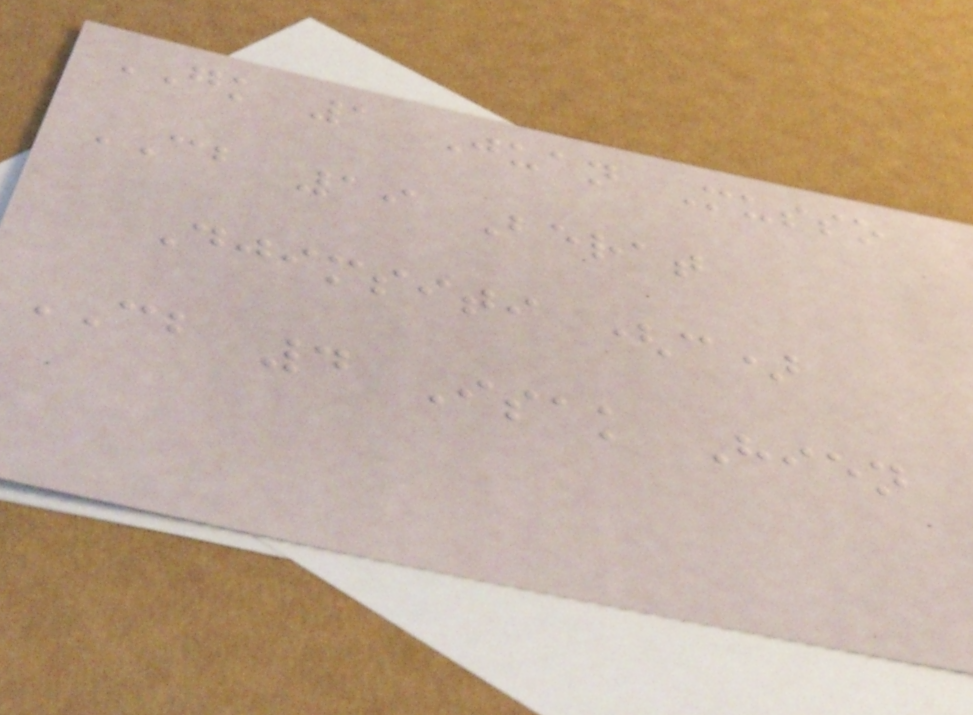GK 1 Juan Musso
CB 19 Berat
Djimsiti (c)
CB 4 Isak Hien
